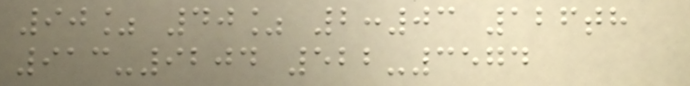90% 40% 2:03 126th
913-9204 522-3574
